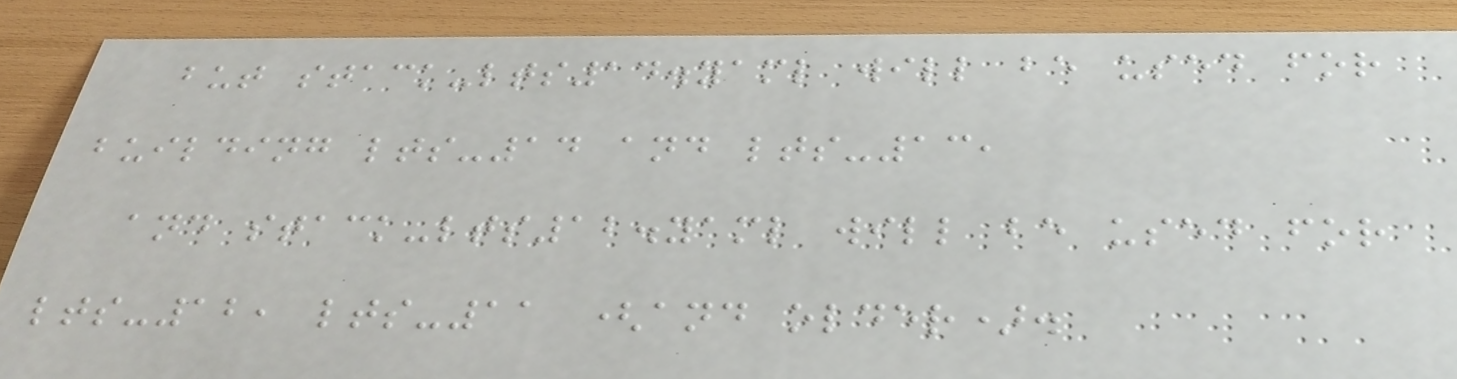but stack-lts14.yaml will be used for
building lts-14 and lts-13,
and stack-lts12.yaml will be used for
lts-12, lts-11 (and older).
